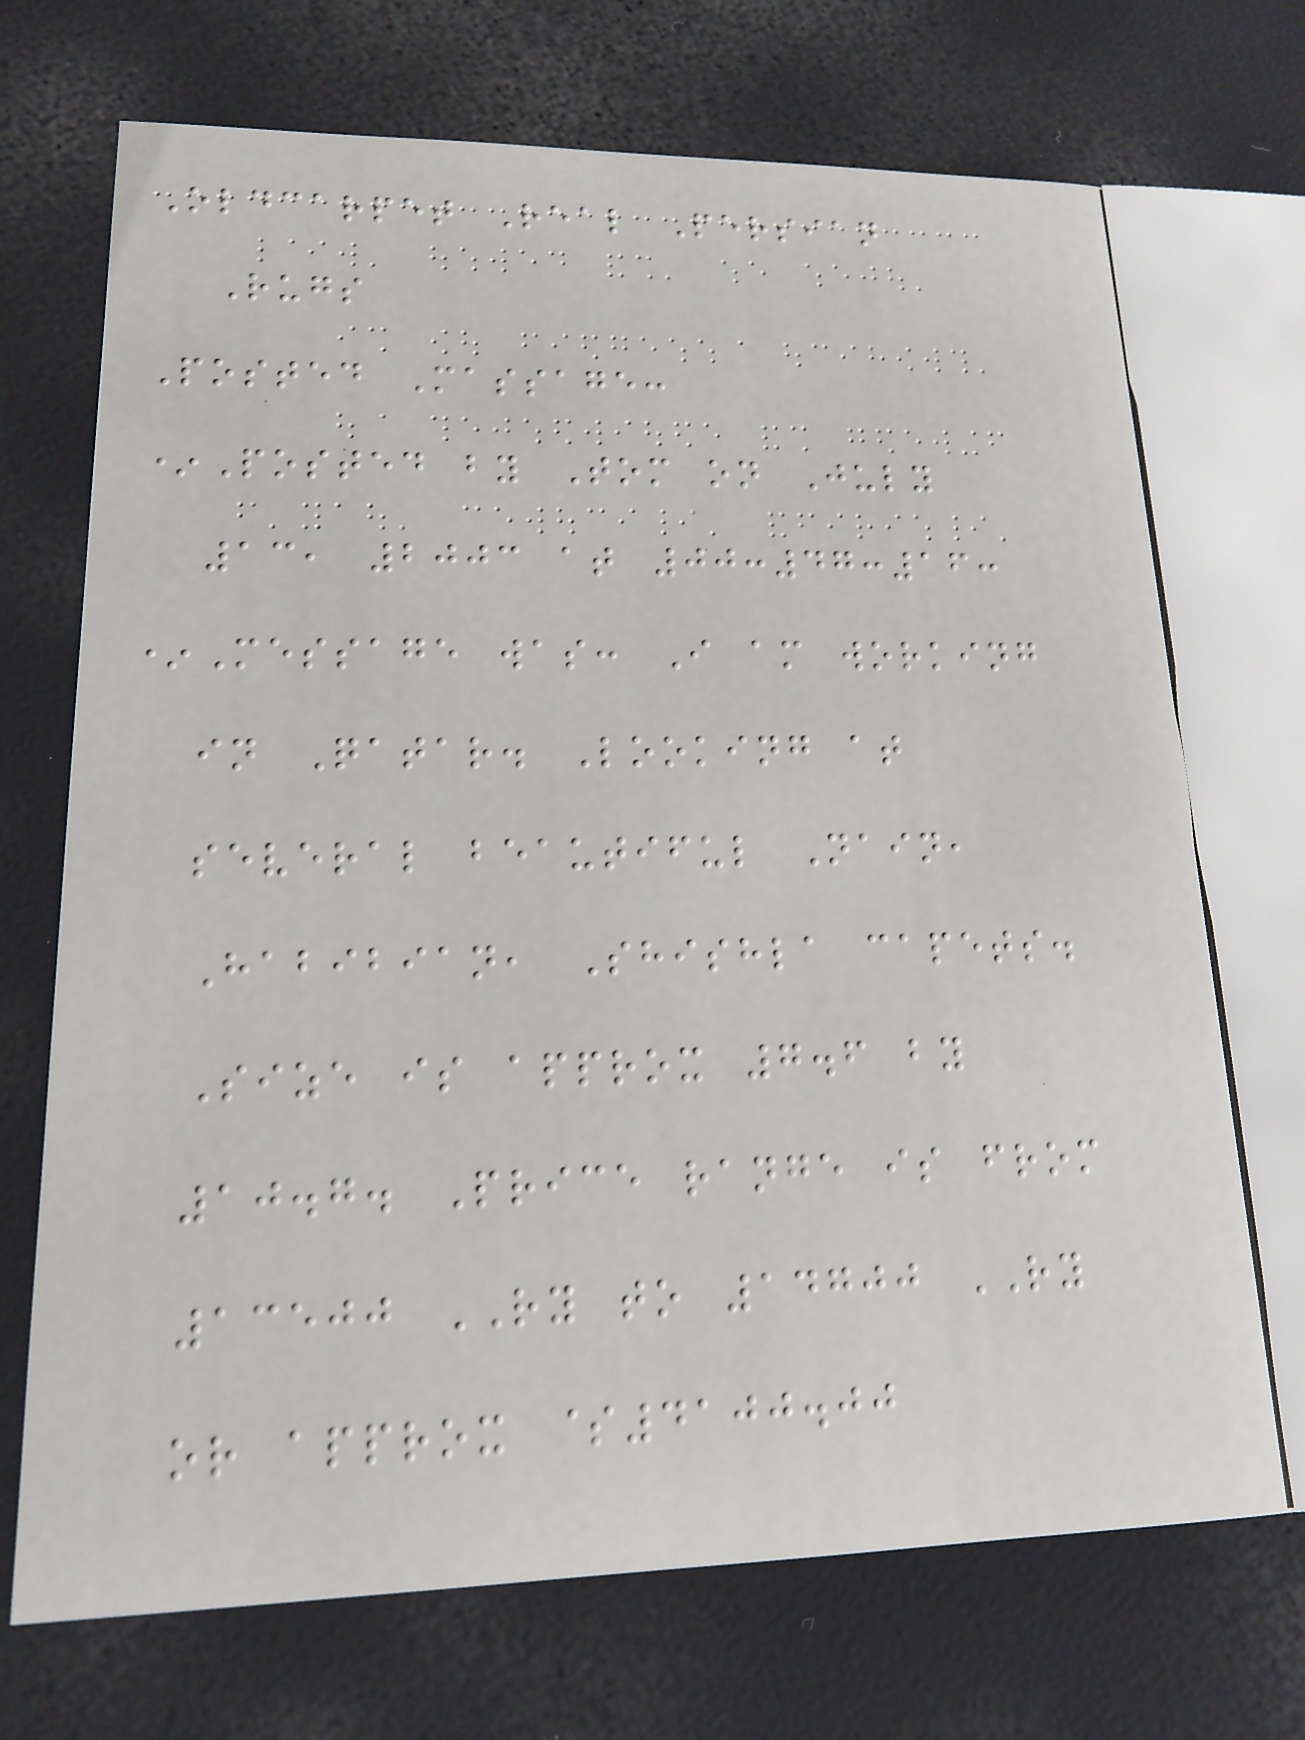Oldcarpet Real Persian
Rugs
Posted Massage:
*Posted by Tom on July
13, 2003 at 00:47:16:
*Message was: I am working
in Qatar. Looking at
several beautiful Nain,
Habibian, Shishla capets.
Size is approx 7.6 by
10.7. Price range is from
13500 RY to 14700 RY
or approx $4100.00
